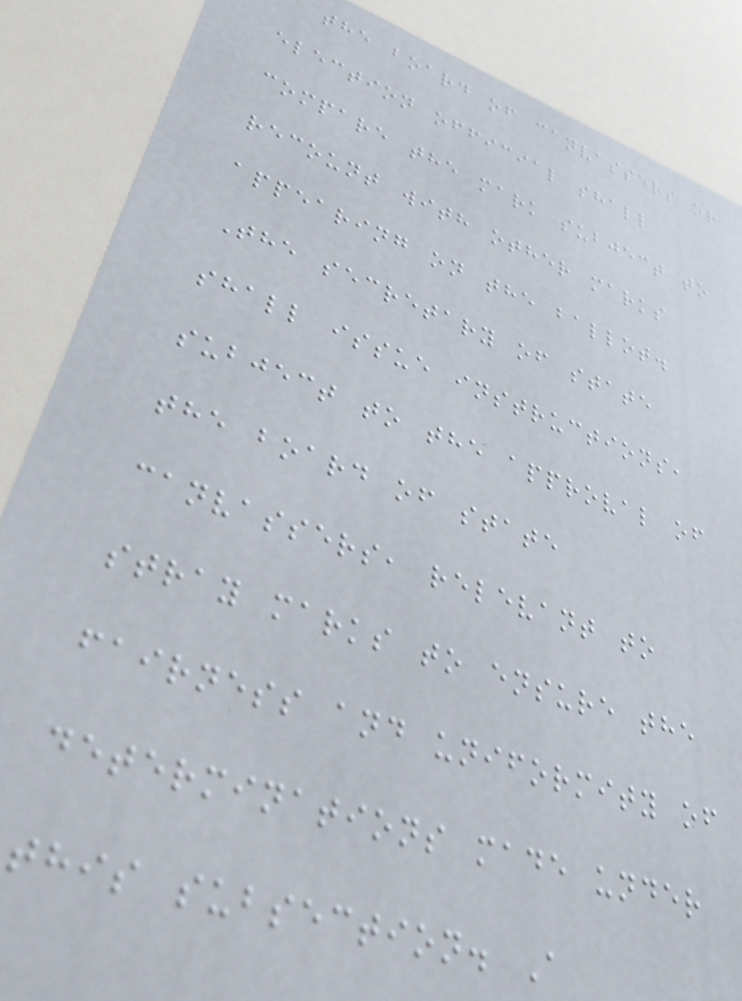the board of canvassers or
election official shall
compare the mark subject to
recount with other marks
appearing on the ballot.
The secretary of state
shall issue instructions,
subject to the approval of
the board of state
canvassers, relevant to
stray marks to ensure the
fairness and uniformity of
determinations made under
this subsection. A
